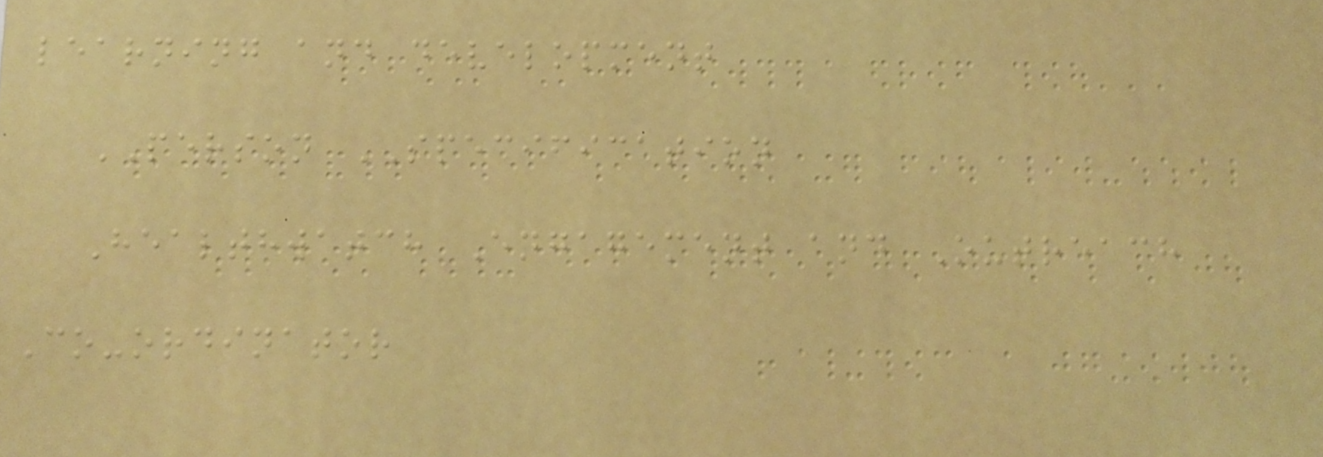learning and development
PERSON SPECIFICATION
Healthwatch Engagement and Outreach
Co-ordinator
